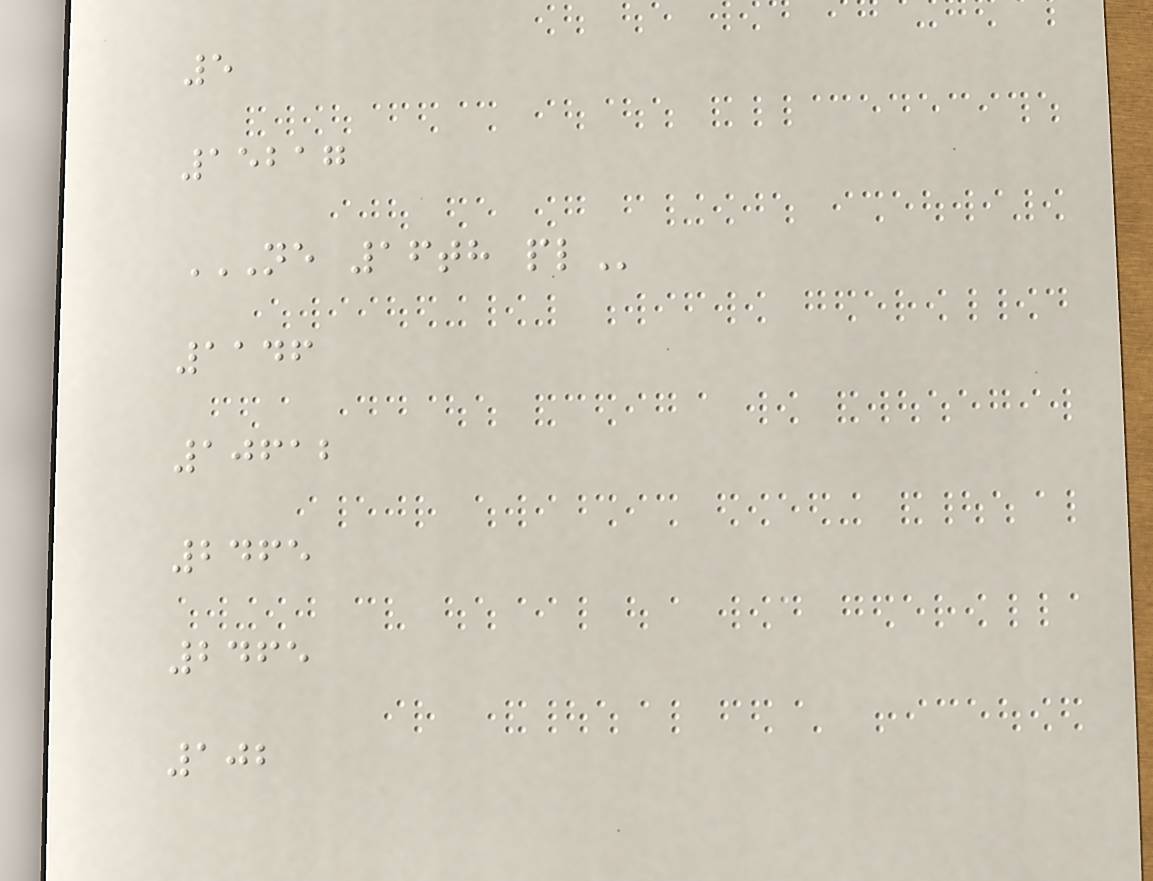5
15217
NE 16TH PL
1146
10612
2465
2465
102
